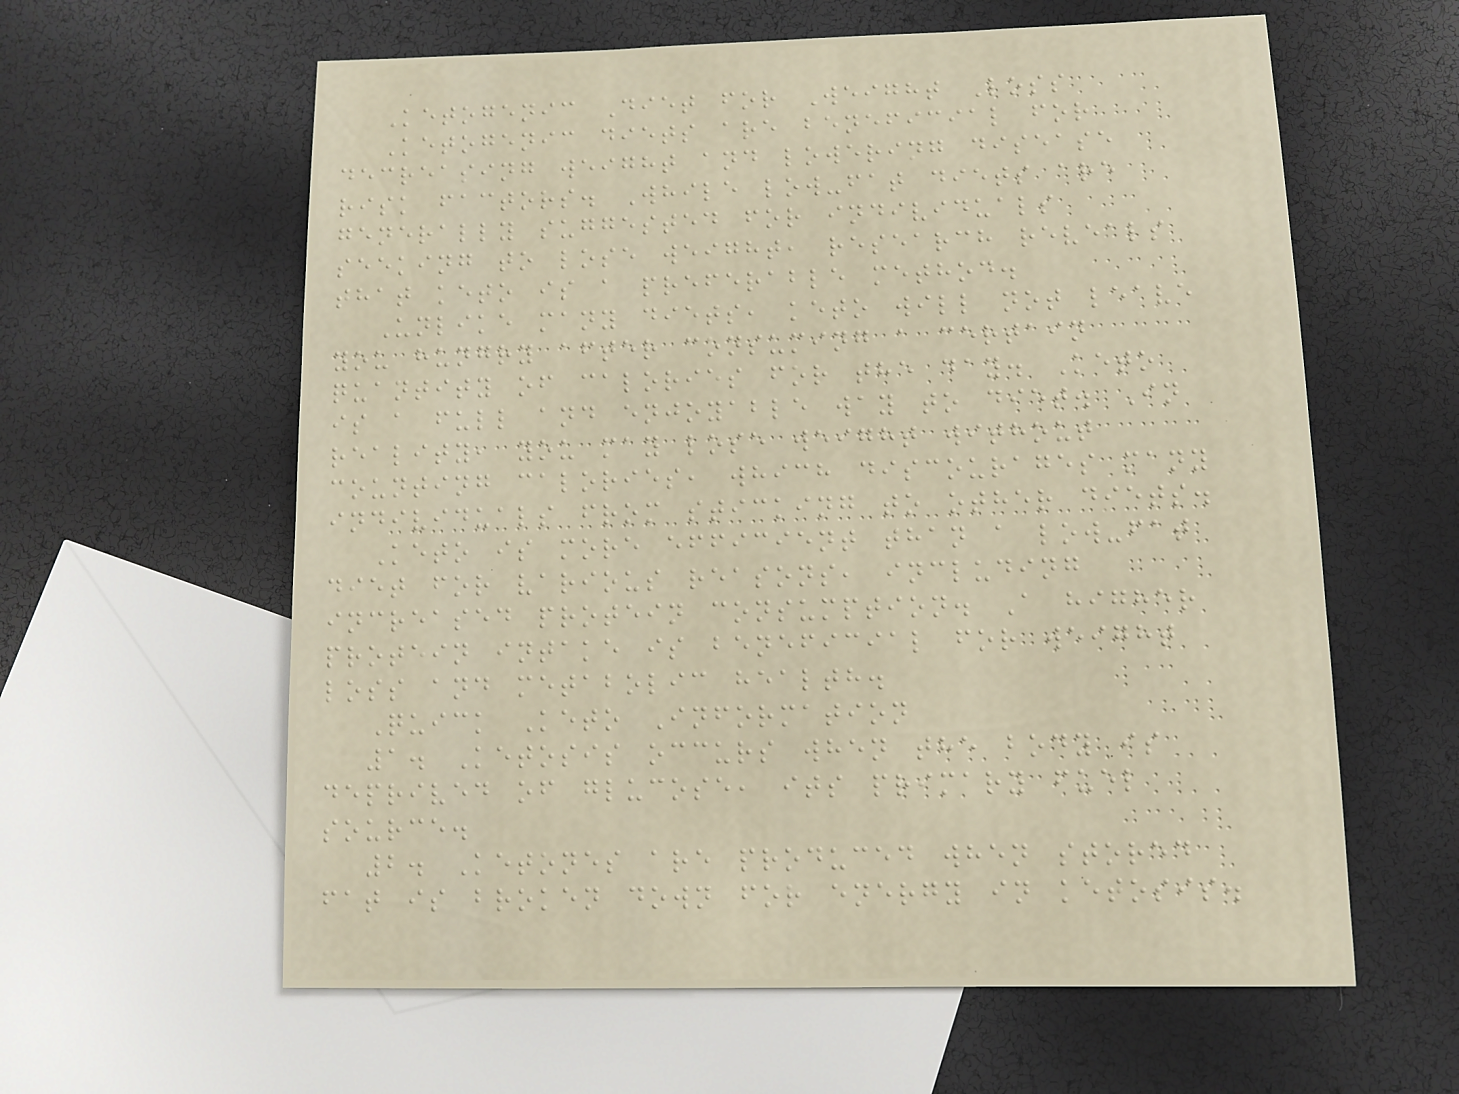Ketogenic Diet for Weight Loss
Ketogenic diets are beneficial for
decreasing weight and lowering disease
risk factors. While low-fat diets are
generally suggested for individuals
seeking to lose weight, research reveals
that keto is a preferable method.
Unlike many diets, keto will not leave
you hungry after consuming a certain
quantity of calories for the day. Keto
is a full and enjoyable way to diet. In
reality, you may lose weight without
counting calories, which discourages many
individuals from sticking to other diets.
Keto is more efficient than a low-fat
diet for various reasons, including
increased protein consumption. A higher
protein intake is beneficial for weight
loss and metabolic health.
Quick Keto Information
1. Ketosis occurs when the body is
deprived of glucose, its primary fuel
source.
2. Ketones are produced when stored
fat is broken down for energy in ketosis.
